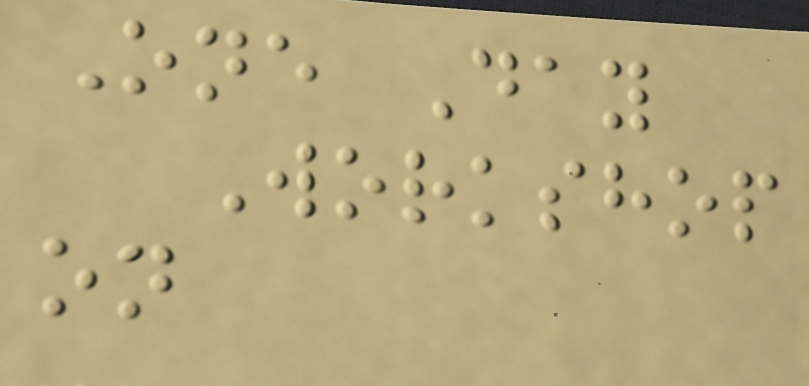One Day
Workshop
on
